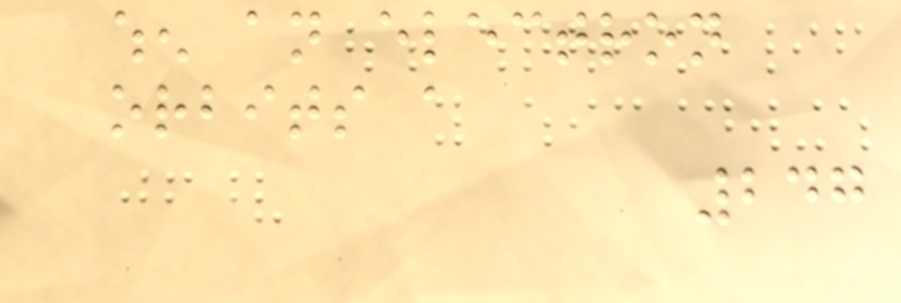when an electron
orbits a
247
